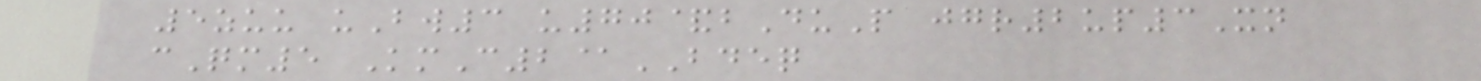5zuu uBw3 u70&bDuP jgr2up3Xn
cQm5 KmC2@BDEQ
